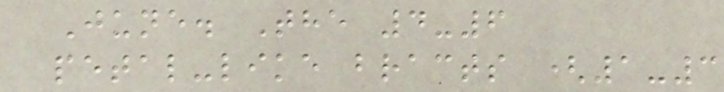June. The 4-6
petal-like bracts (1-3
